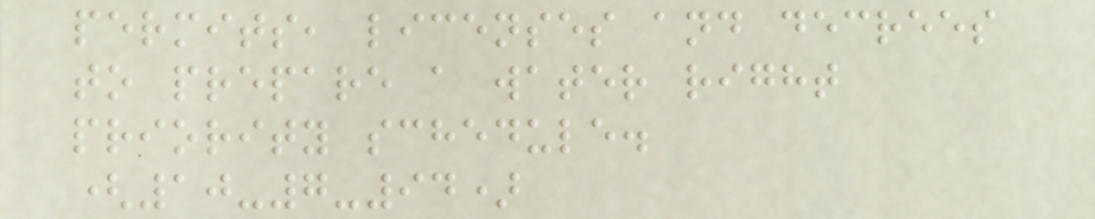permits, licenses and decrees
to prepare a water right
priority schedule.
(10-7-94)
